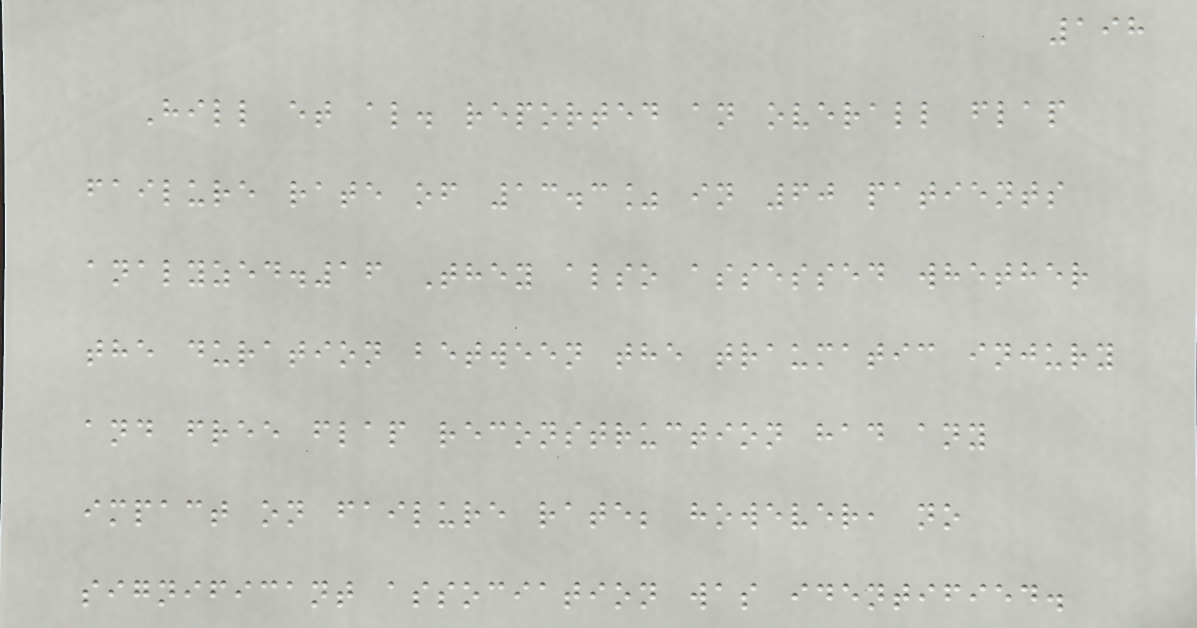198
Hill et al. reported an overall flap
failure rate of 13.3% in 60 patients
analyzed.16 They also assessed whether
the duration between the traumatic injury
and free flap reconstruction had any
impact on failure rate; however, no
significant association was identified.
